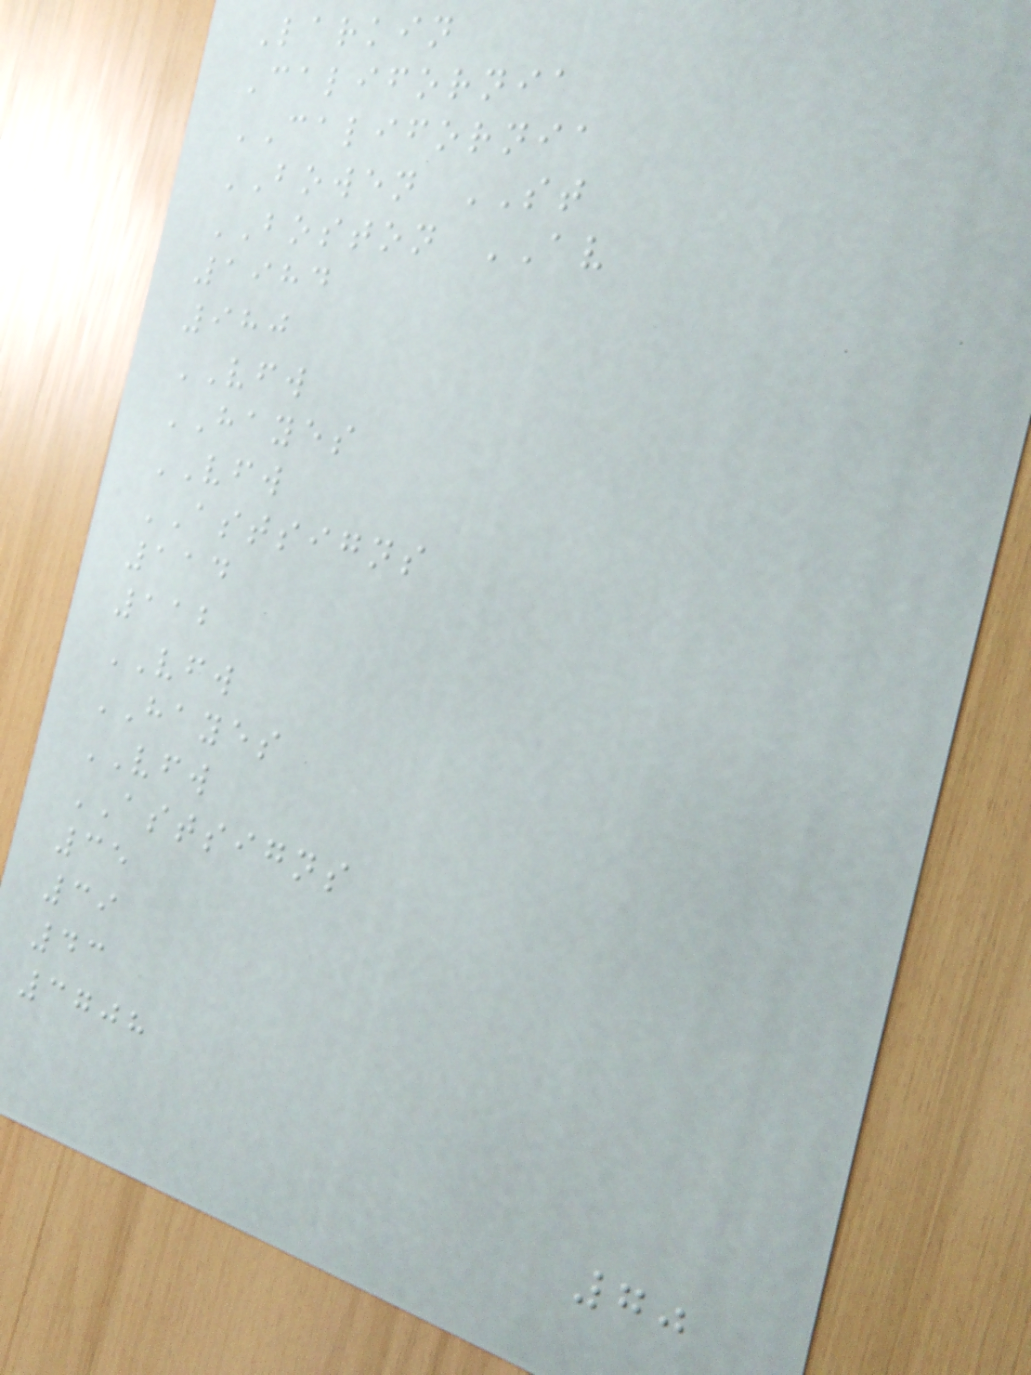Larkin
California
CALIFORNIA
BOWEN ST
BOSTON AV
1984
980
VFW
HAYES
VFW
ASTSIGNS
114
112
VFW
HAYES
VFW
ASTSIGNS
35
39
43
3708
70
